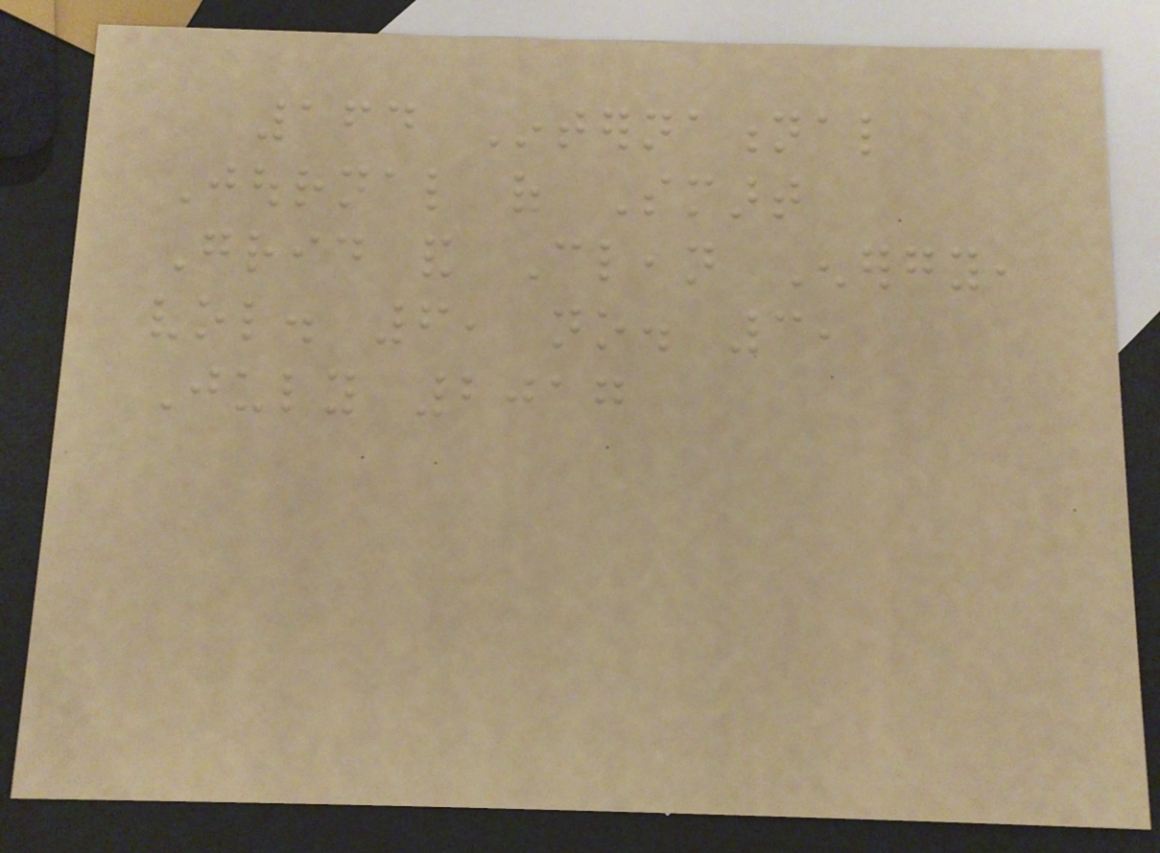164 International
Journal of Smart
Grid and Clean Energy,
vol. 6, no. 3,
July 2017
